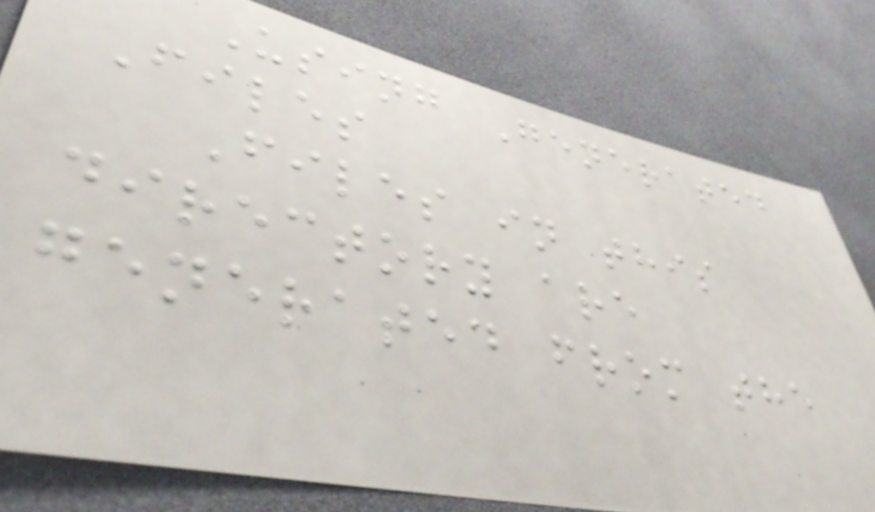Using Generated
Files
Files in this
directory are
generated from the
